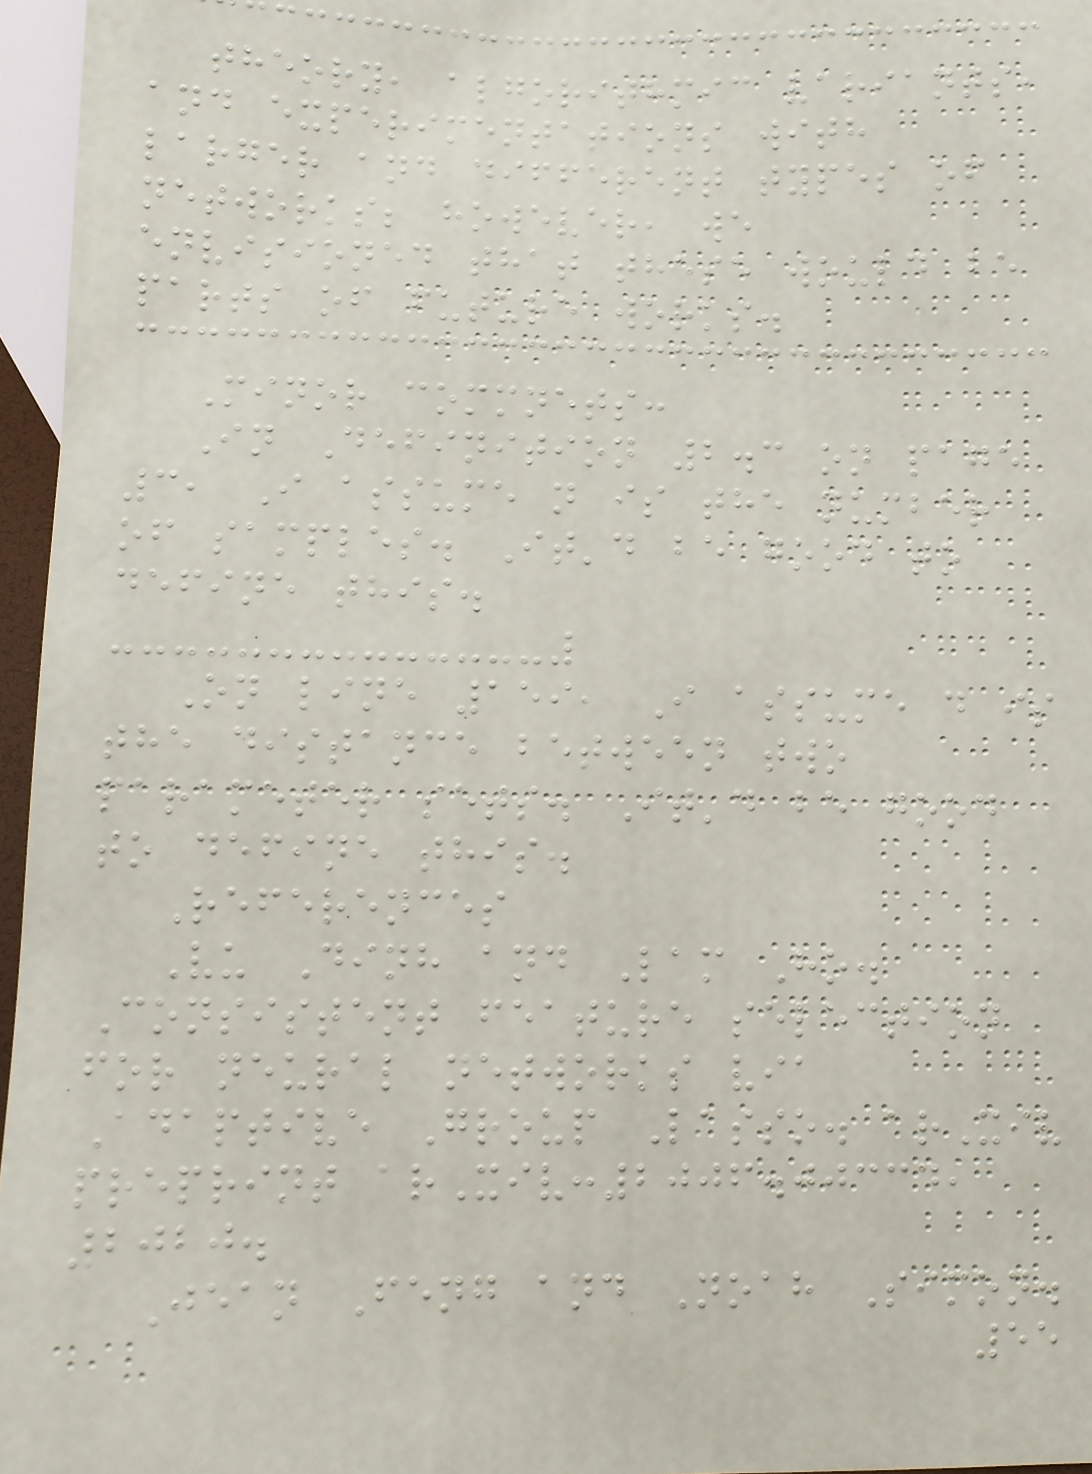theory, algorithmic variants,
and experimentations with
larger and different types of
networks; however, we
envisioned that these would be
parts of future works.
Minor commnets:
In Definition 2.3 on page
3, I assume n is the number
of samples. It'd be good to
define this.
On line 159, I assume d is
the distance between two
parameter sets. It'd be good
to define this.
References
Vu Dinh and Lam Ho.
Consistent feature selection
for neural networks via
Adaptive Group Lasso. arXiv
preprint arXiv:2006.00334,
2020.
Jean Feng and Noah Simon.
55
